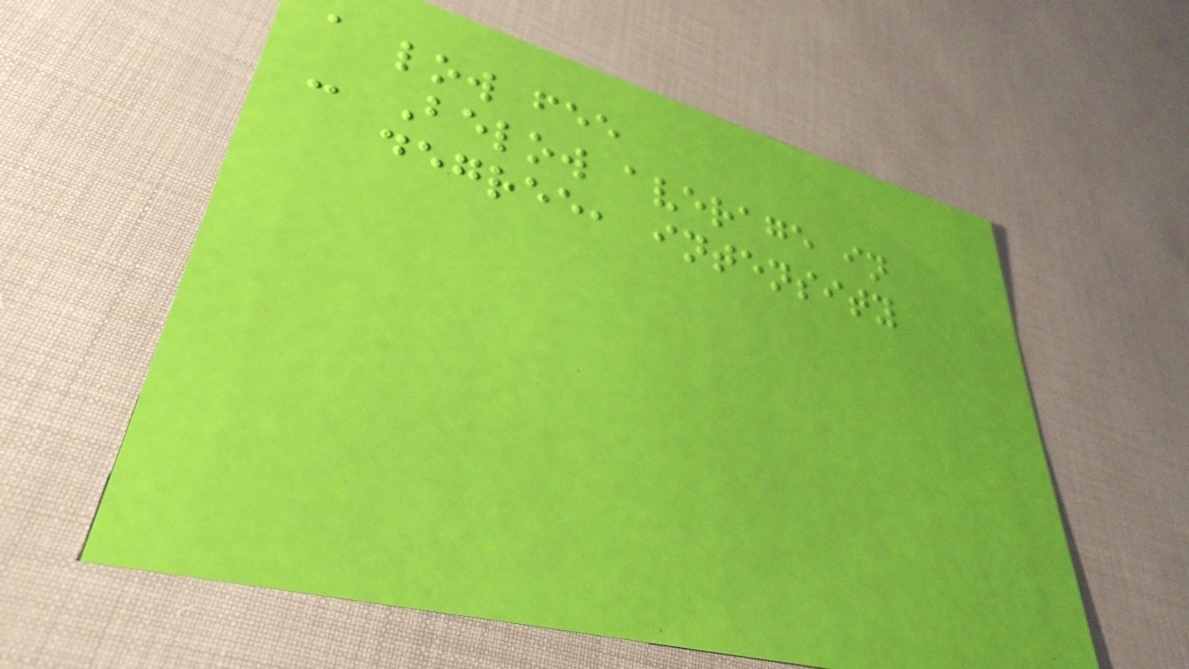a low fee
- Below average in
degree, intensity
